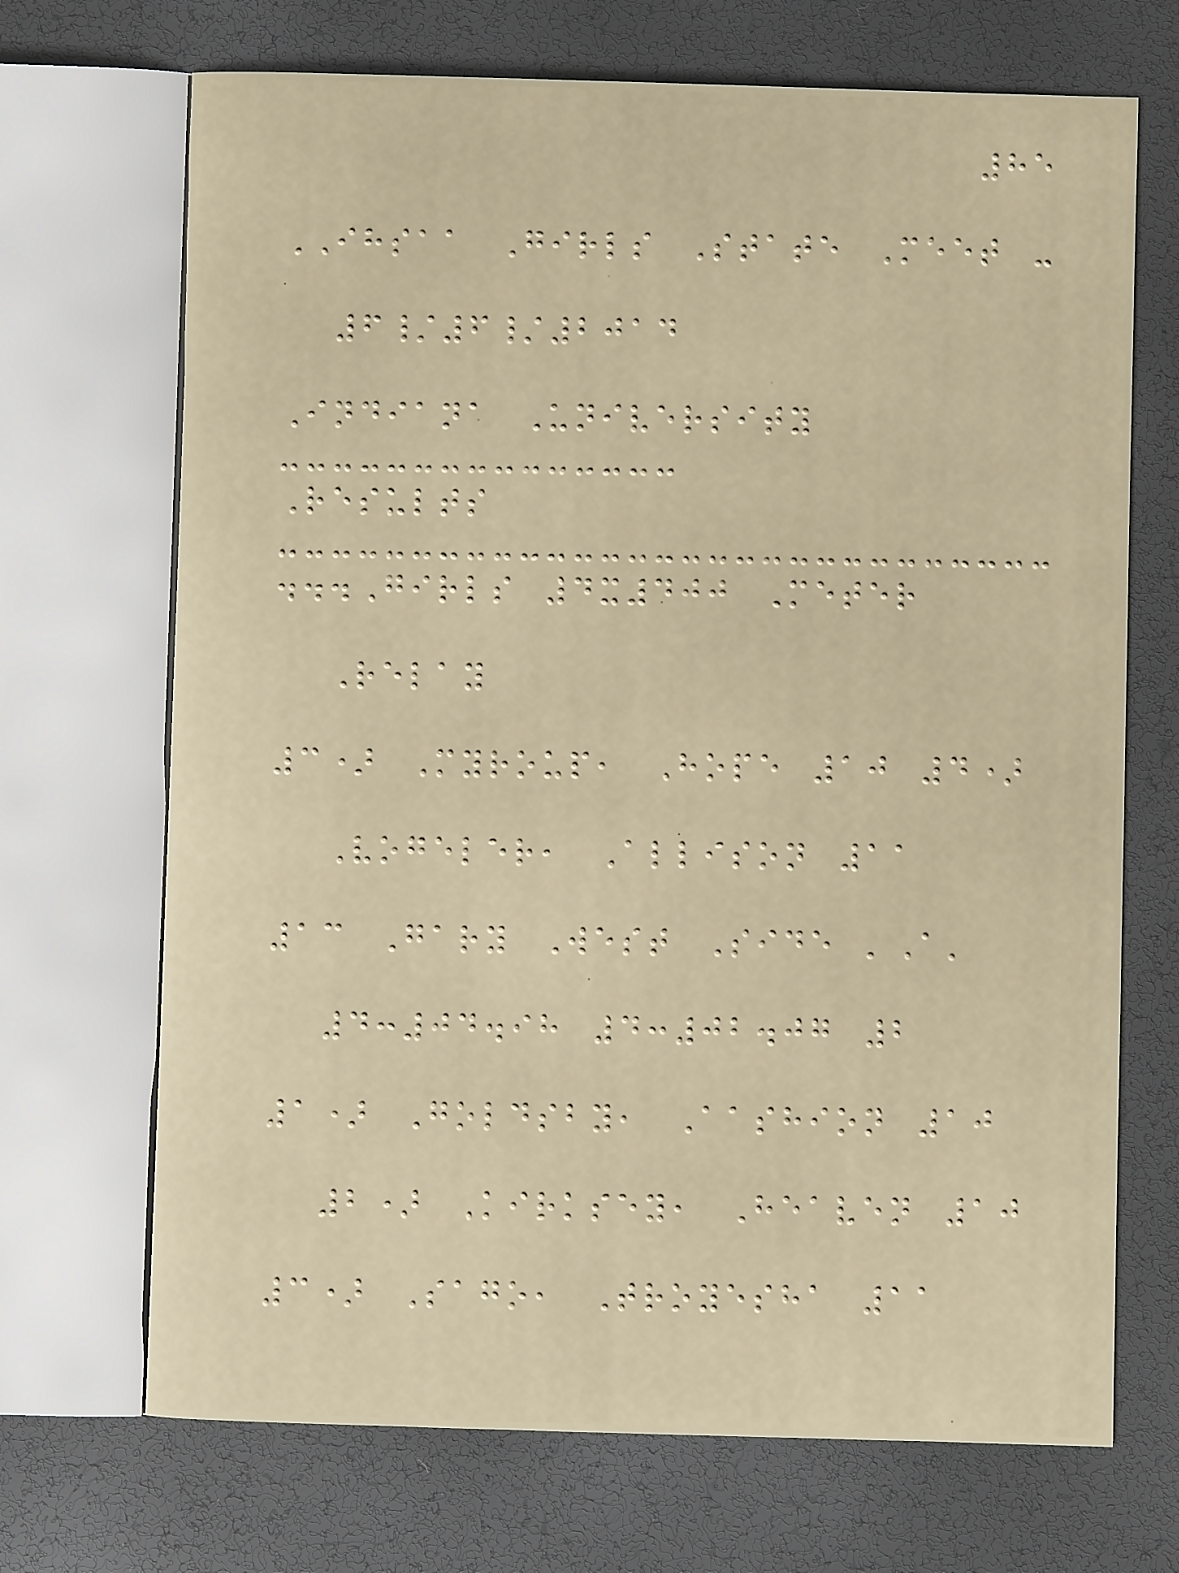85
IHSAA Girls State Meet -
6/6/2014
Indiana University
Results
...Girls 4x400 Meter
Relay
3) Myroup, Hope 10 4)
Vogeler, Allison 11
13 Gary West Side 'A'
4:04.98 4:02.07 2
1) Goldsby, Aashion 10
2) Kirksey, Heaven 10
3) Sago, Troyesha 11
